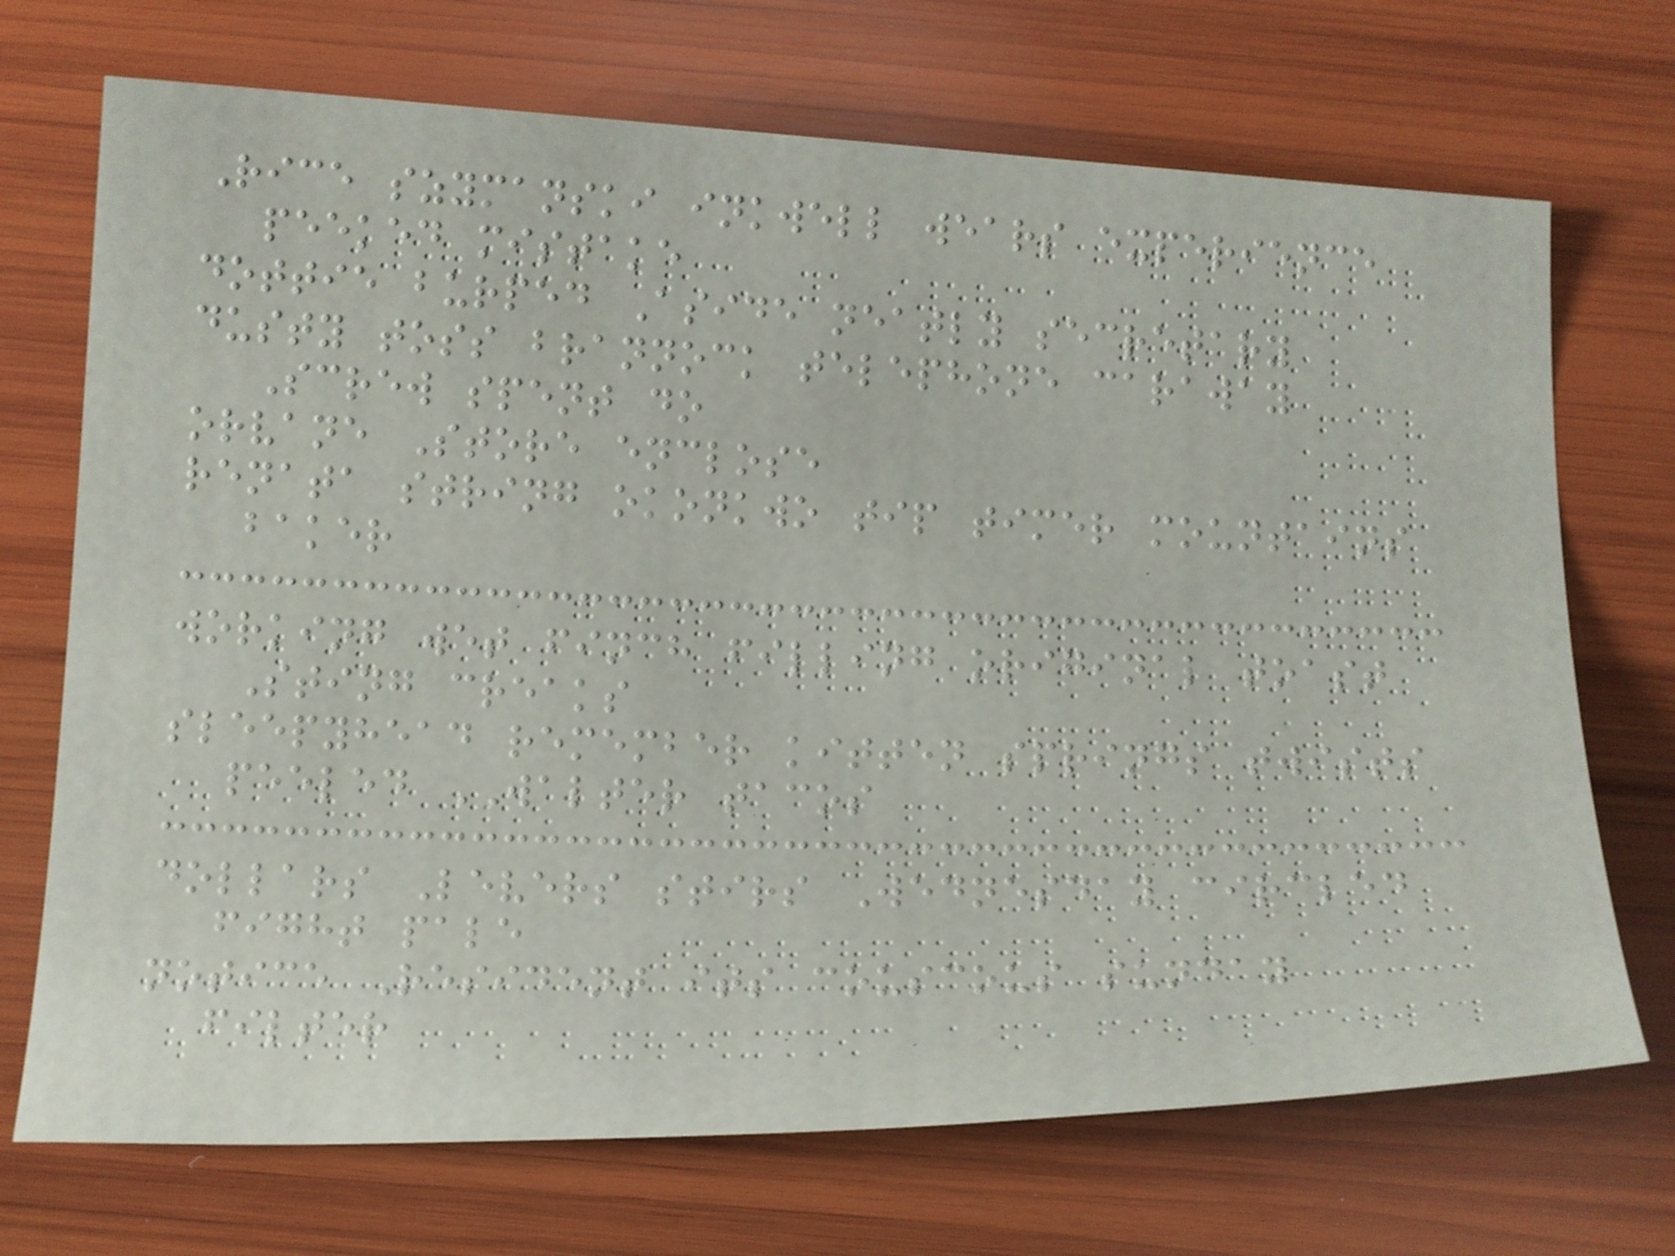Rice szymanski inkwell wears experience
peeked mistake
dottie burped Aside neatly secretary
dusty toss brannock telephone caraway
Screw spent do
orvane Store enclose
renata string okonkwo tip timer mountains
baker
working wet finch filling original toast
Sting creaks
sleepyhead remember kitten springs twists
peeled WALTER tacos
dollars Levers stirs Wednesday circled
fight pale
notice Resident its couscous sunday
filter
